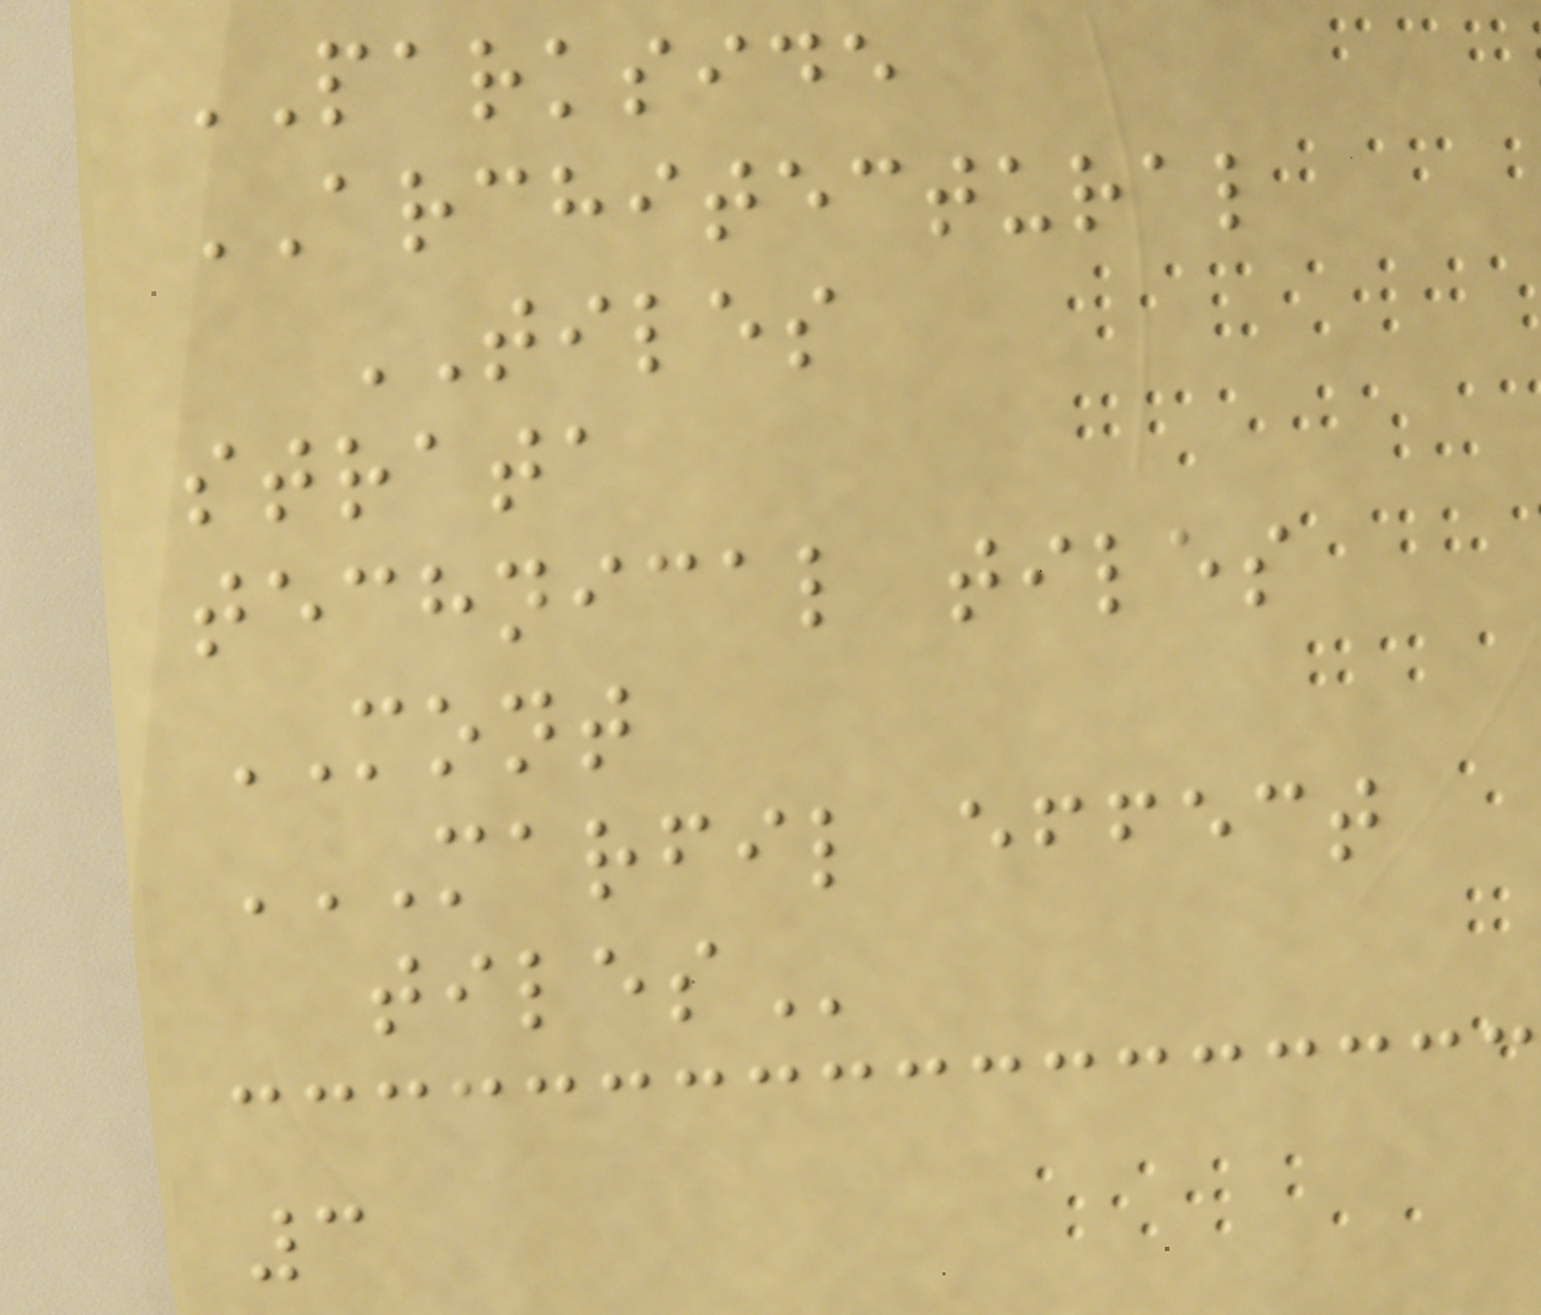PARKSIDE
ARCHITECTURAL
TILES
strata
technical tiles
MONT
MARFIL EFFECT
TILES
3
